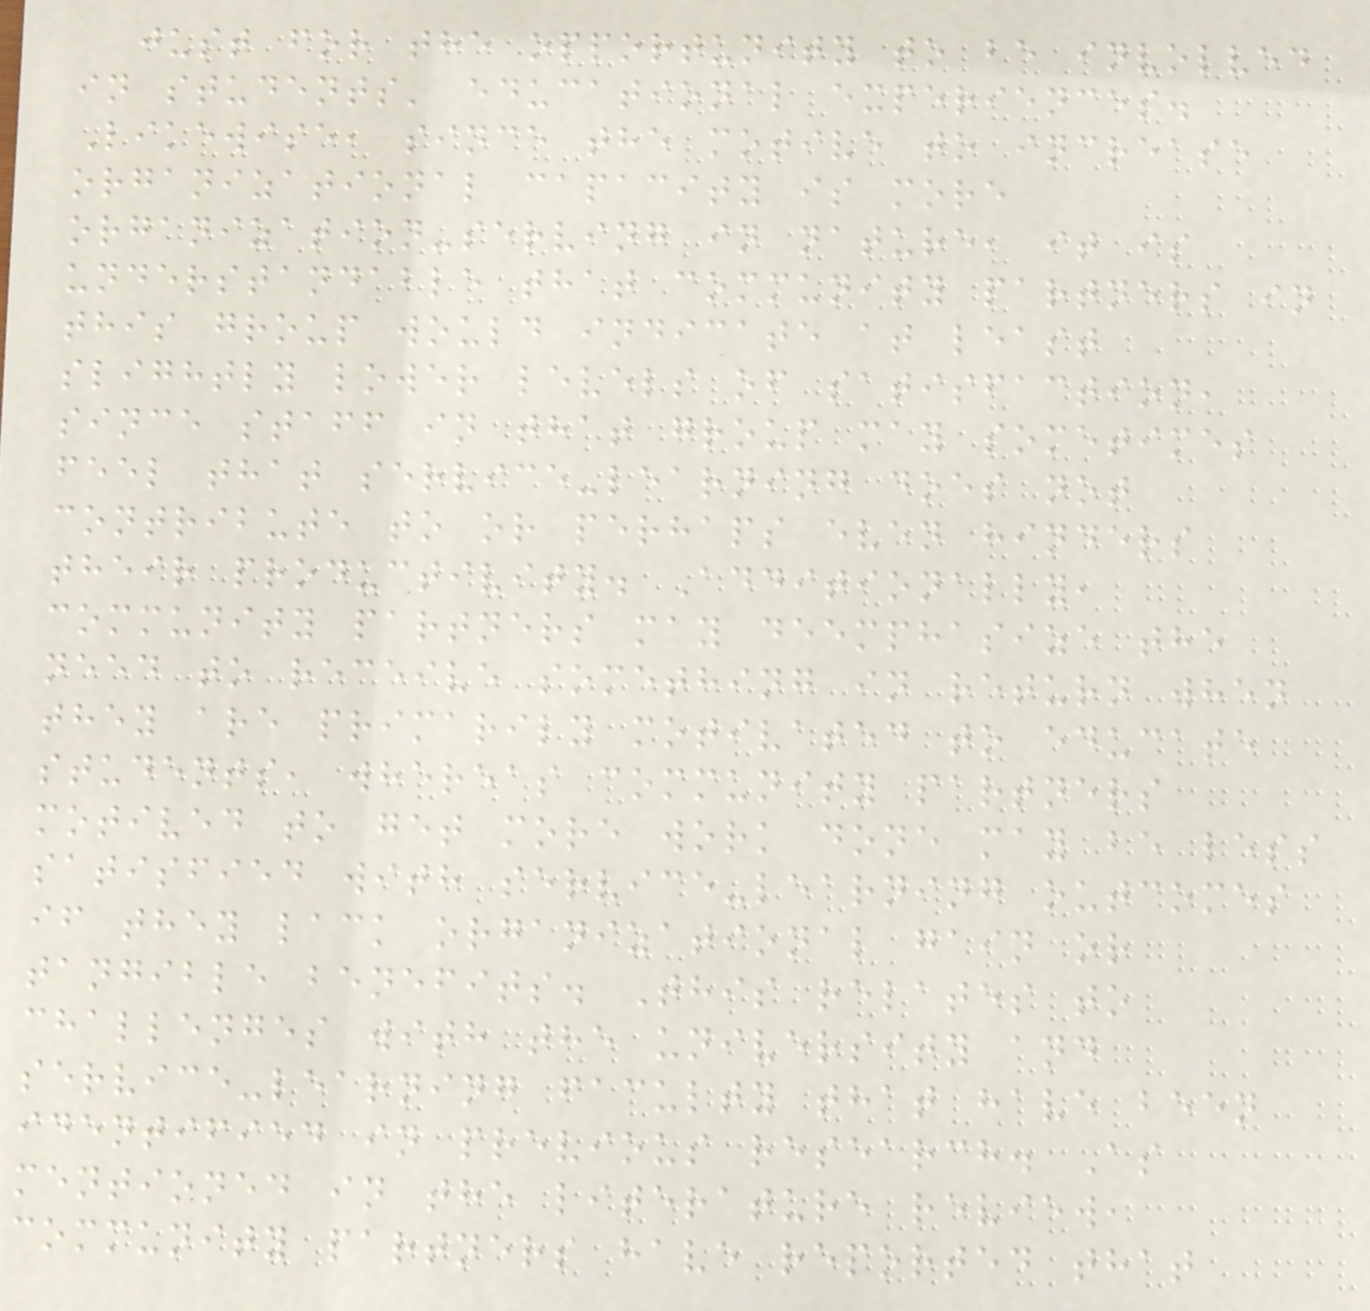just for the opportunity to be involved
in students' educational experiences.
Likewise, since the motive to increase
organizational capacity is more
organization-serving in nature, it is
understandable that community partners in
this group would indicate at least
slightly lower levels of satisfaction,
since staff in that group may sometimes
feel that service-learning does not
contribute to or perhaps even hinders
their productivity. Additionally,
community partners may deemphasize the
need to receive something in return when
they are primarily motivated to educate
students, whereas community partners
motived to get more work done may be less
satisfied with service-learning outcomes
if they lack organizational gain or
tangible benefits. This relates to
challenges with the university and
service-learning faculty that have been
identified in previous research. As
mentioned in the literature review,
community partners have reported that
